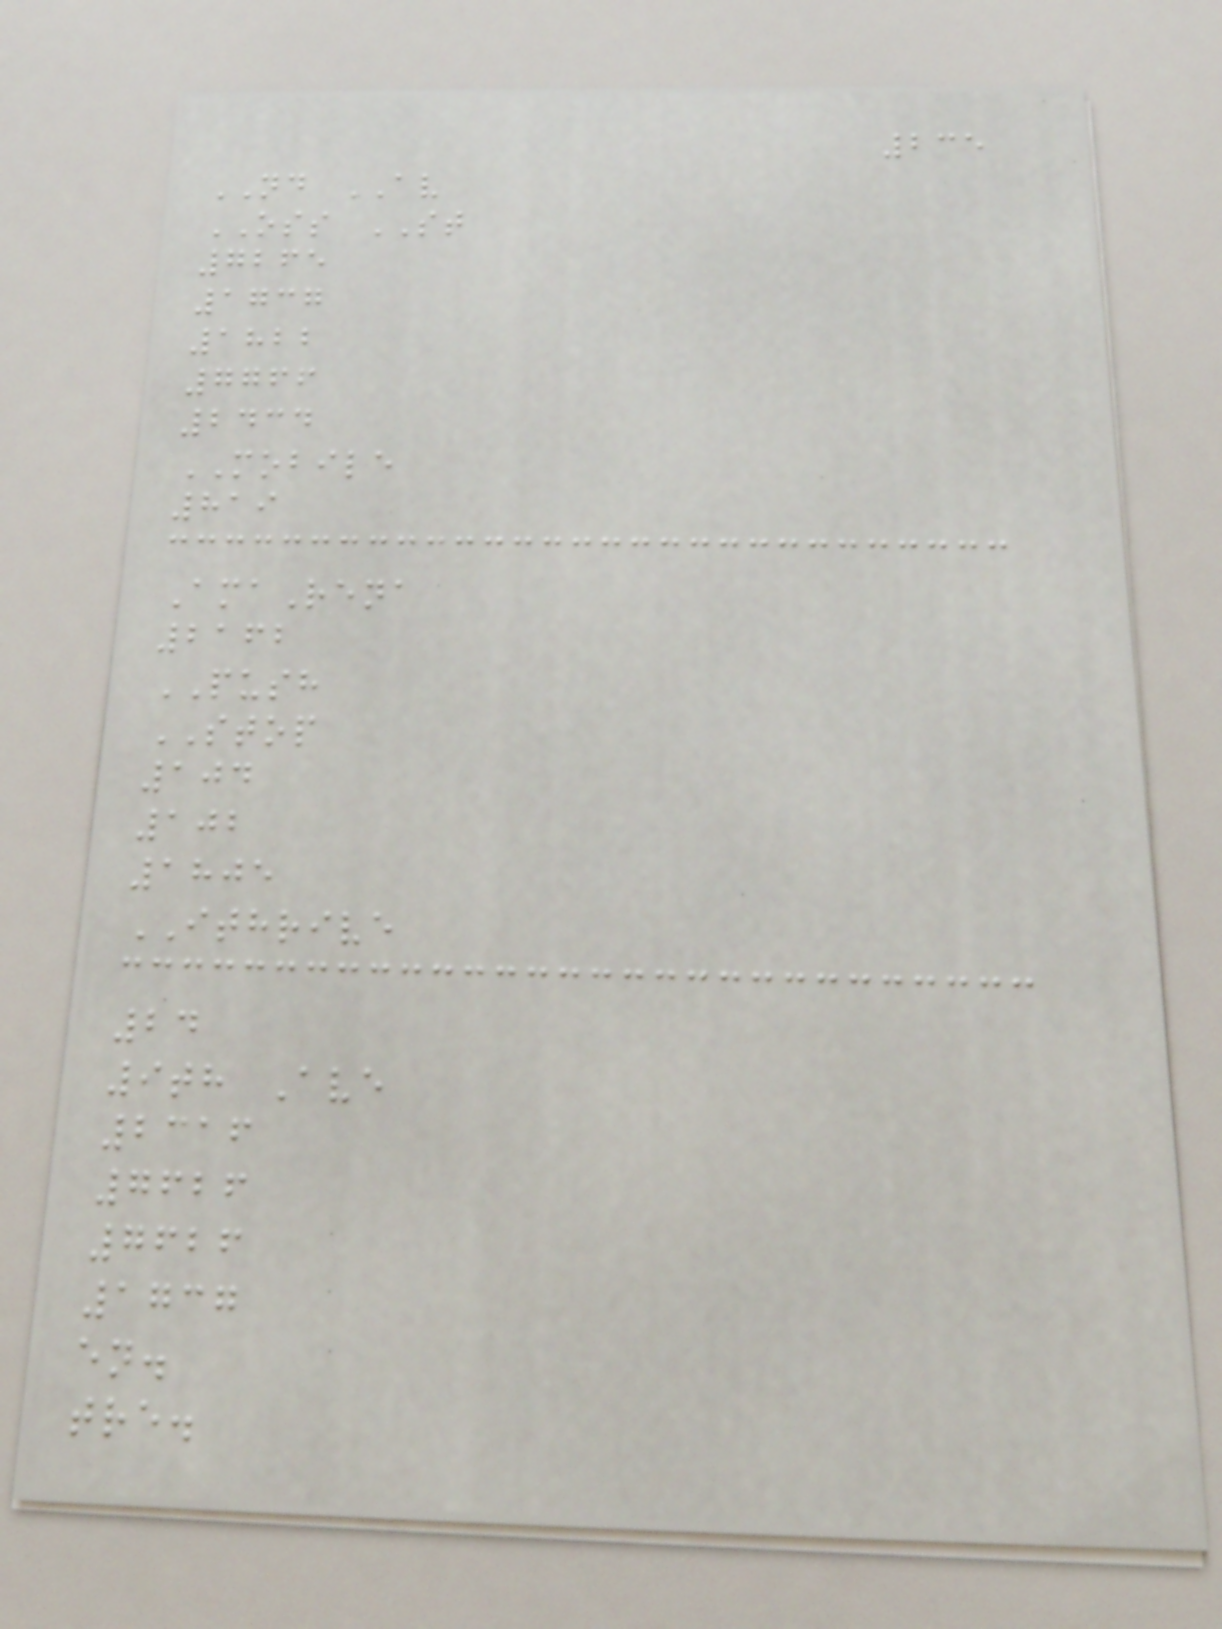235
ND AV
OSS ST
7265
1737
1822
7766
2434
MOBILE
819
AmaRena
2162
PUSH
STOP
104
102
1805
ITHRIVE
24
9th Ave
2316
7626
7626
1737
en.
tre.
